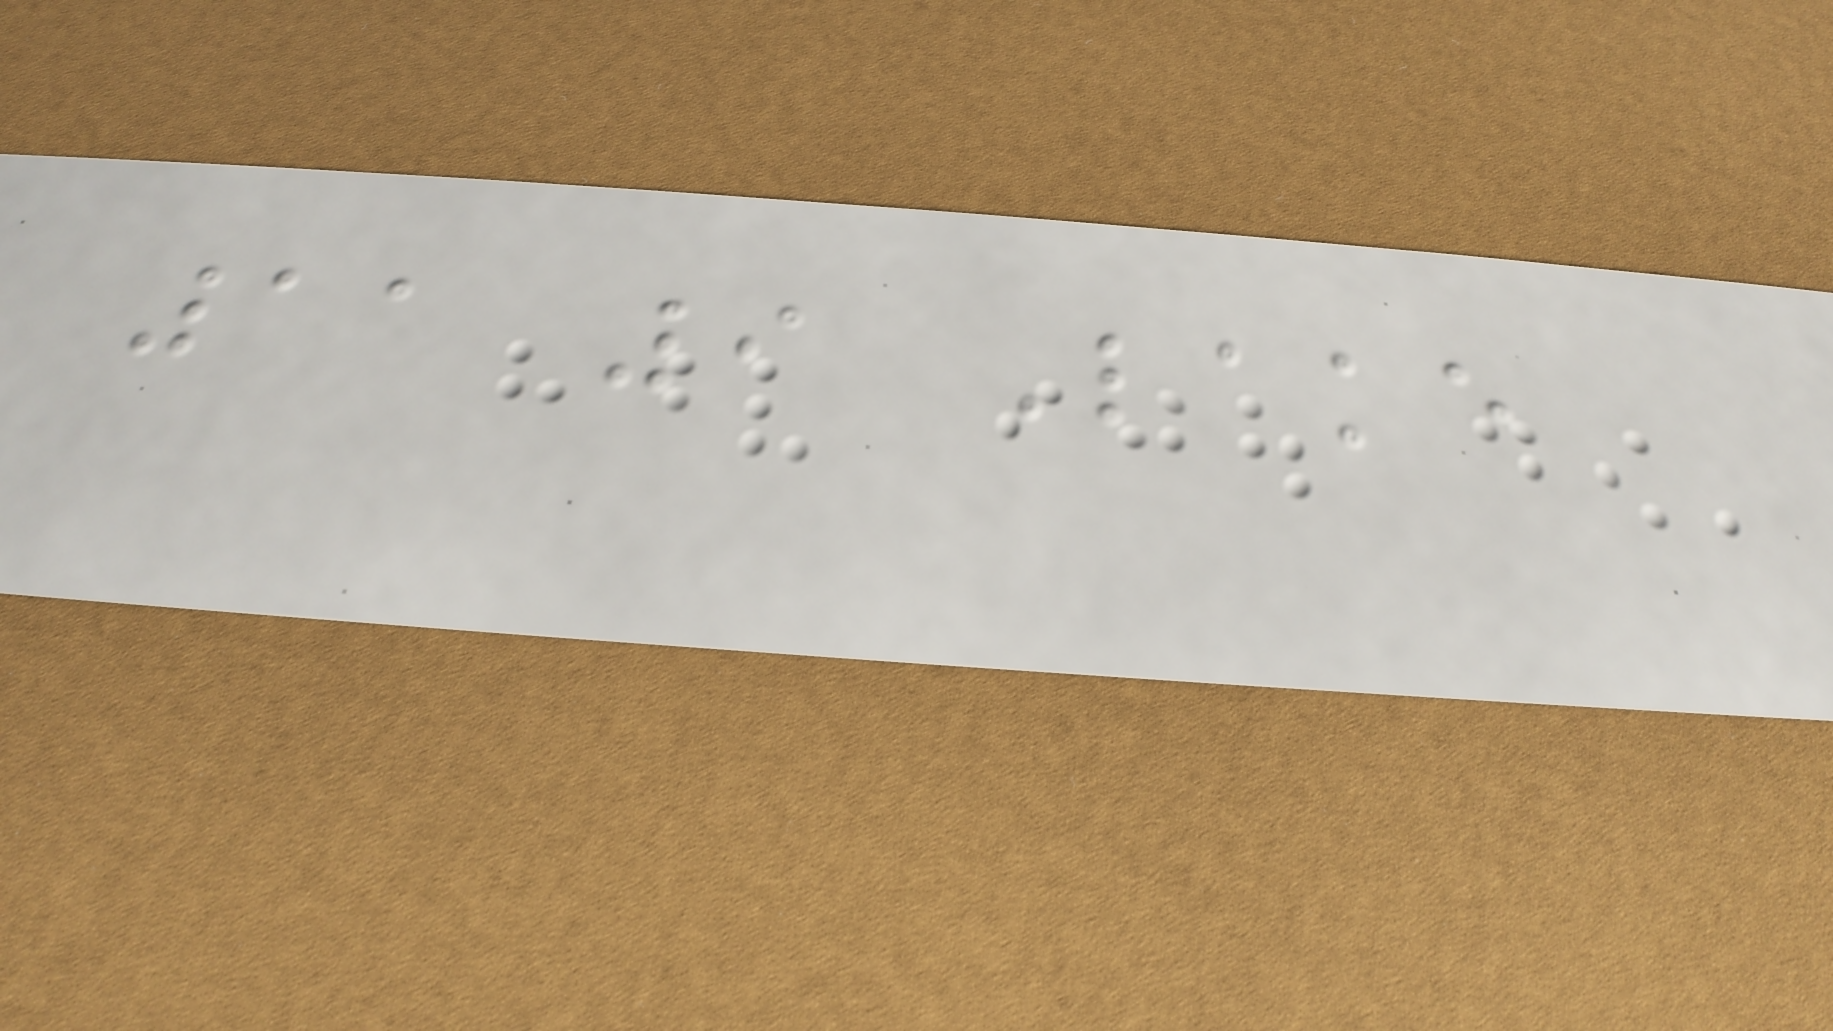11 9 Lake
